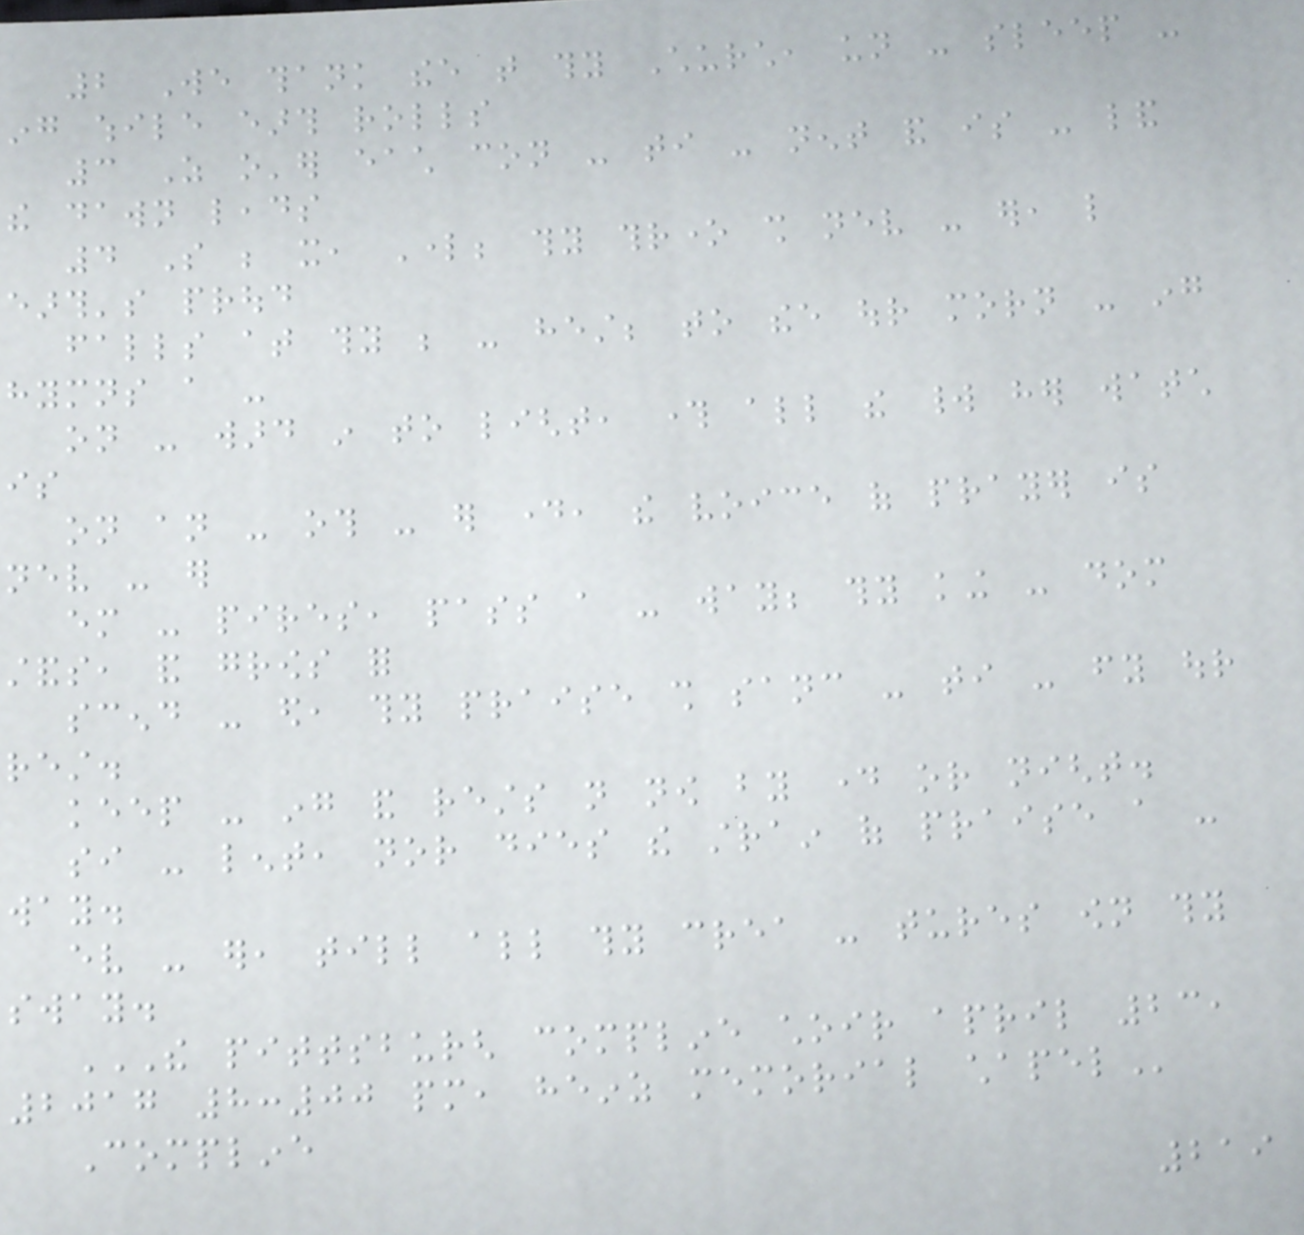2 We thank thee that thy Church, un - sleep -
ing while earth rolls
3 As o'er each con - ti - nent and is - land
the dawn leads
4 So be it, Lord; thy throne shall nev - er, like
earth's proud
falls at thy be - hest; to thee our morn - ing
hymns a -
on - ward in to light, through all the world her watch
is
on an - oth - er day, the voice of prayer is
nev - er
em - pires, pass a - way; thy king - dom
stands, and grows for
scend - ed, thy praise shall sanc - ti - fy our
rest.
keep - ing and rests not now by day or night.
si - lent, nor dies the strain of praise a -
way.
ev - er, till all thy crea - tures own thy
sway.
THE PITTSBURGH COMPLINE CHOIR APRIL 23,
2017 8:00 PM, HEINZ MEMORIAL CHAPEL
Compline
219
